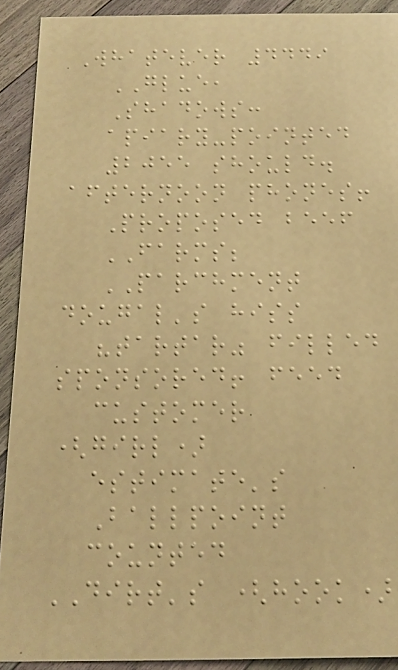Whatever 4449
GLUE,
Shadows:
apiary-pointed
2055 should.
afternoon phones!
Proposed beef
FARMS;
PARCHMENT
dougal's hiss
"tartar" filled
sponsored! feed
customer
(girl)
estimate's
Ballpoint
counted
DIRT's (hook)
